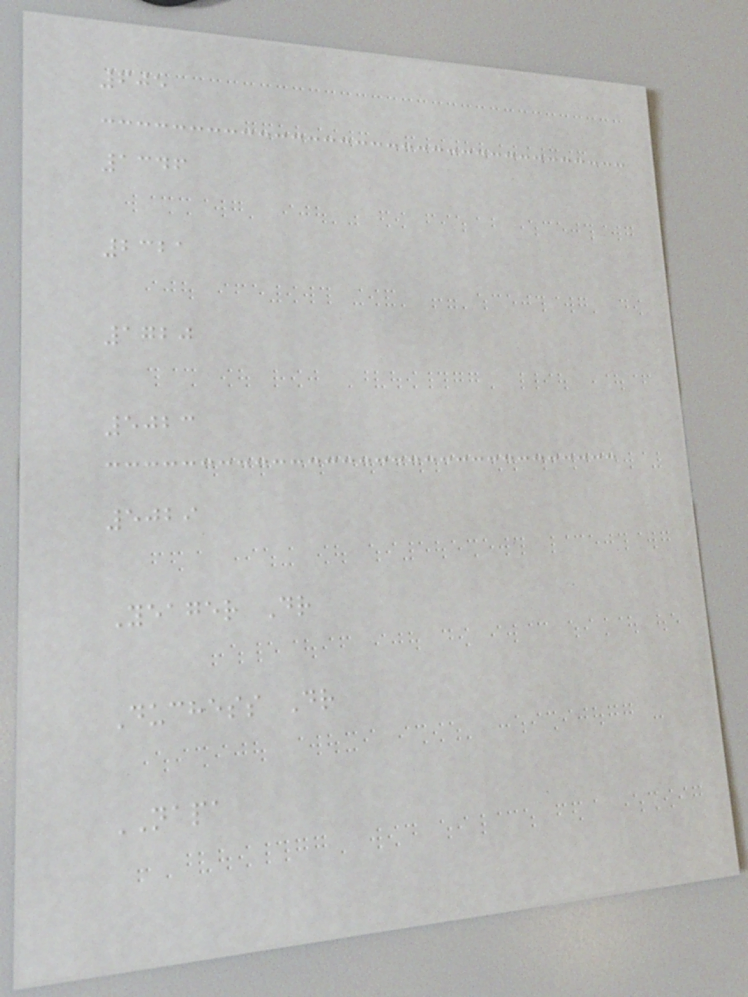605
1346
2321
1720
5023
5029
Yeager Dr
Duchess Dr
NAPA
